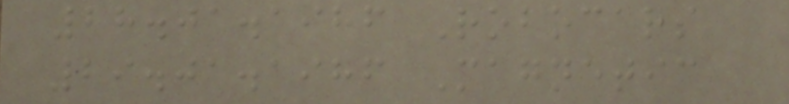28.01.1986 Robocars
29.01.1986 Magnetic
